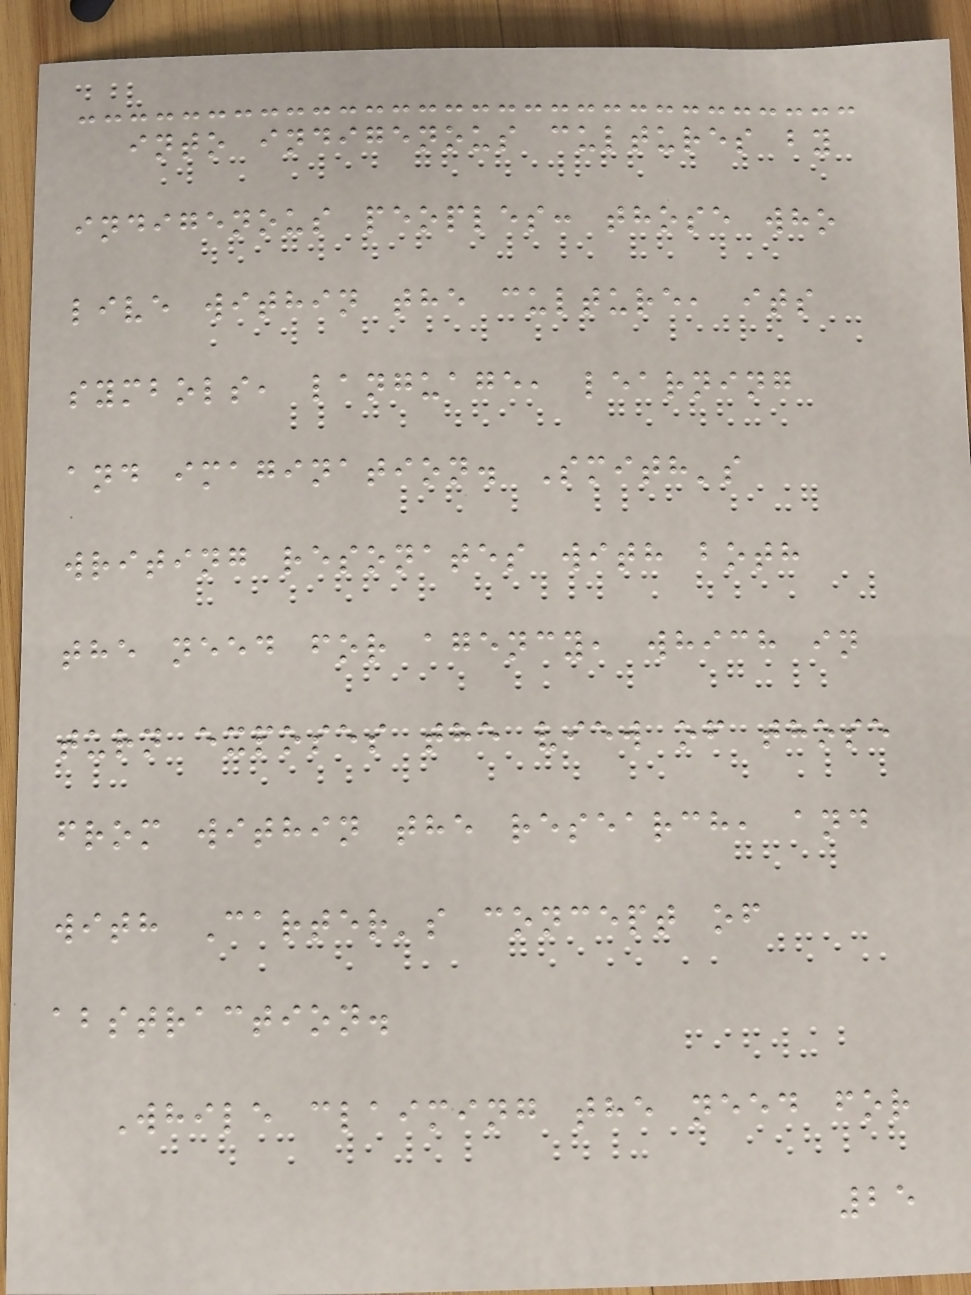into indigenous cultures by
indigenous peoples: those who
live within the culture, its
symbols, language, learning
and imagination. Smith's
writing resonates with both
the need for agency, which in
turn exposes the view of those
from within the research, and
with Carter's concept of
abstraction.
While claiming the need for
25
